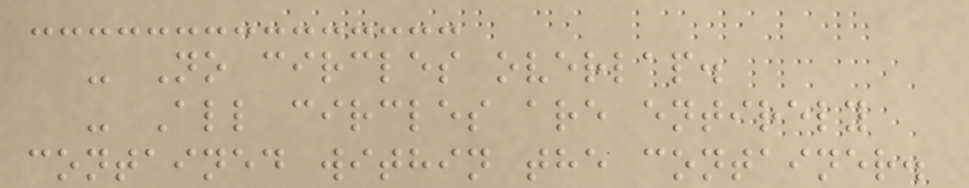- No circles overlap.
- All circles are entirely
contained within the container.
